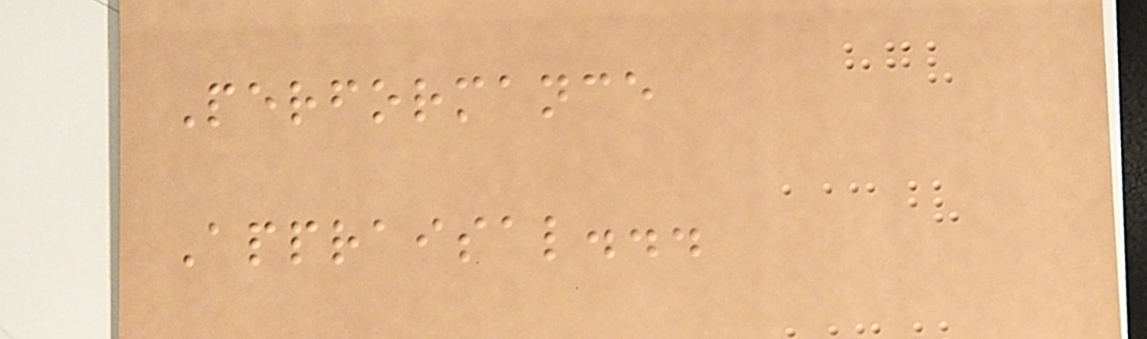Performance
Appraisal...
